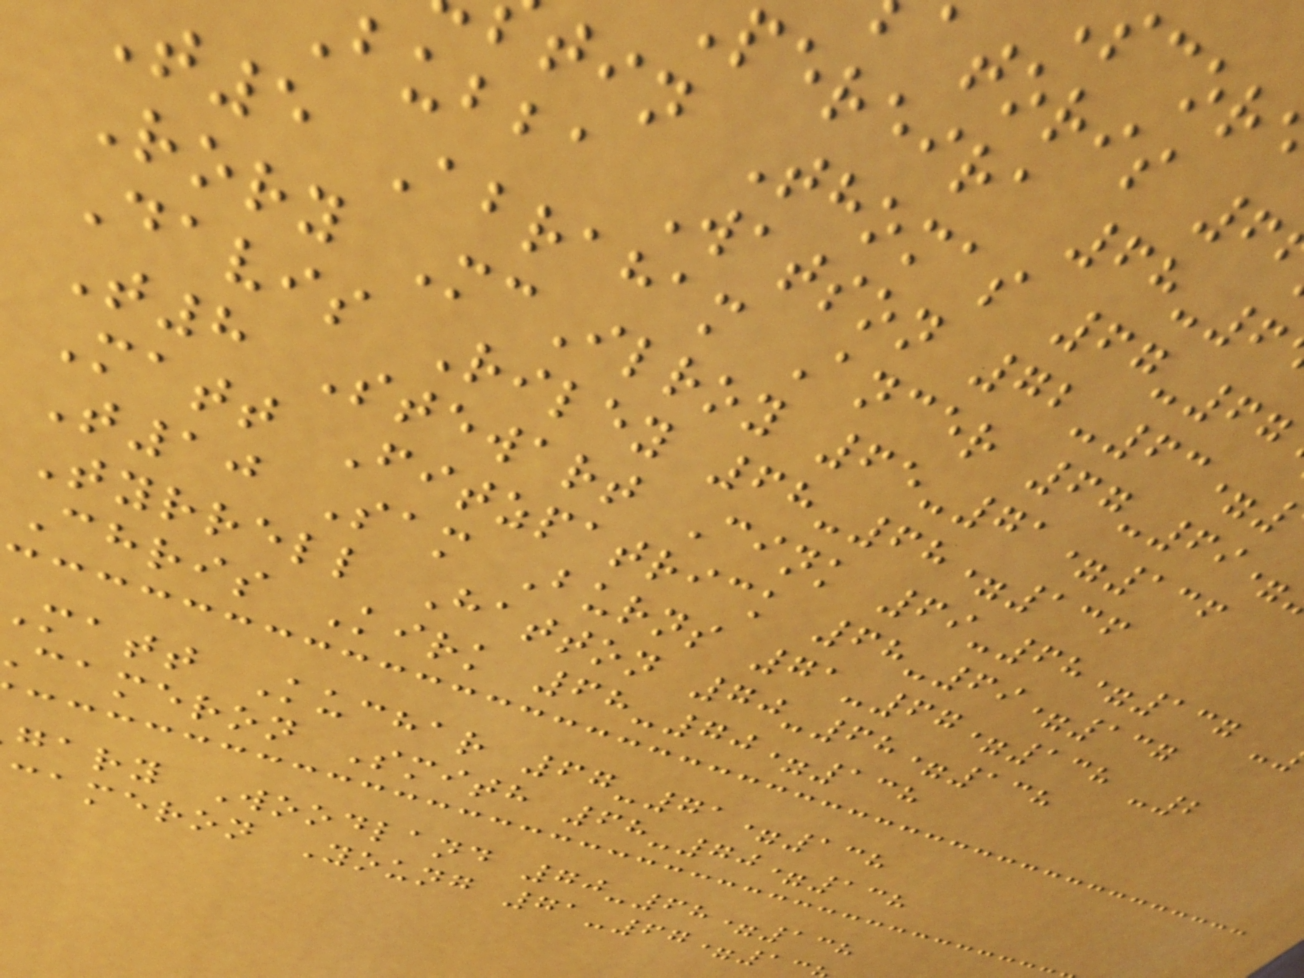pereira 68-6
tin Thomas 67-67
bubba Watson 72-63=
t5 Abraham Ancer 67-69=
Rory McIlroy 65-71=136
Davis Riley 68-68=136
T8 Stewart Cink 69-68=137 -
Matt Fitzpatrick 68-69=137
T10 Sam Burns 71-67=138 -2
Tyrrell Hatton 70-68=138
Chris Kirk 68-70=138
matt Kuchar 67-71=138
cameron Smith 68-70=138
gary Woodland 70-68=138
cameron Young 71-67=1
